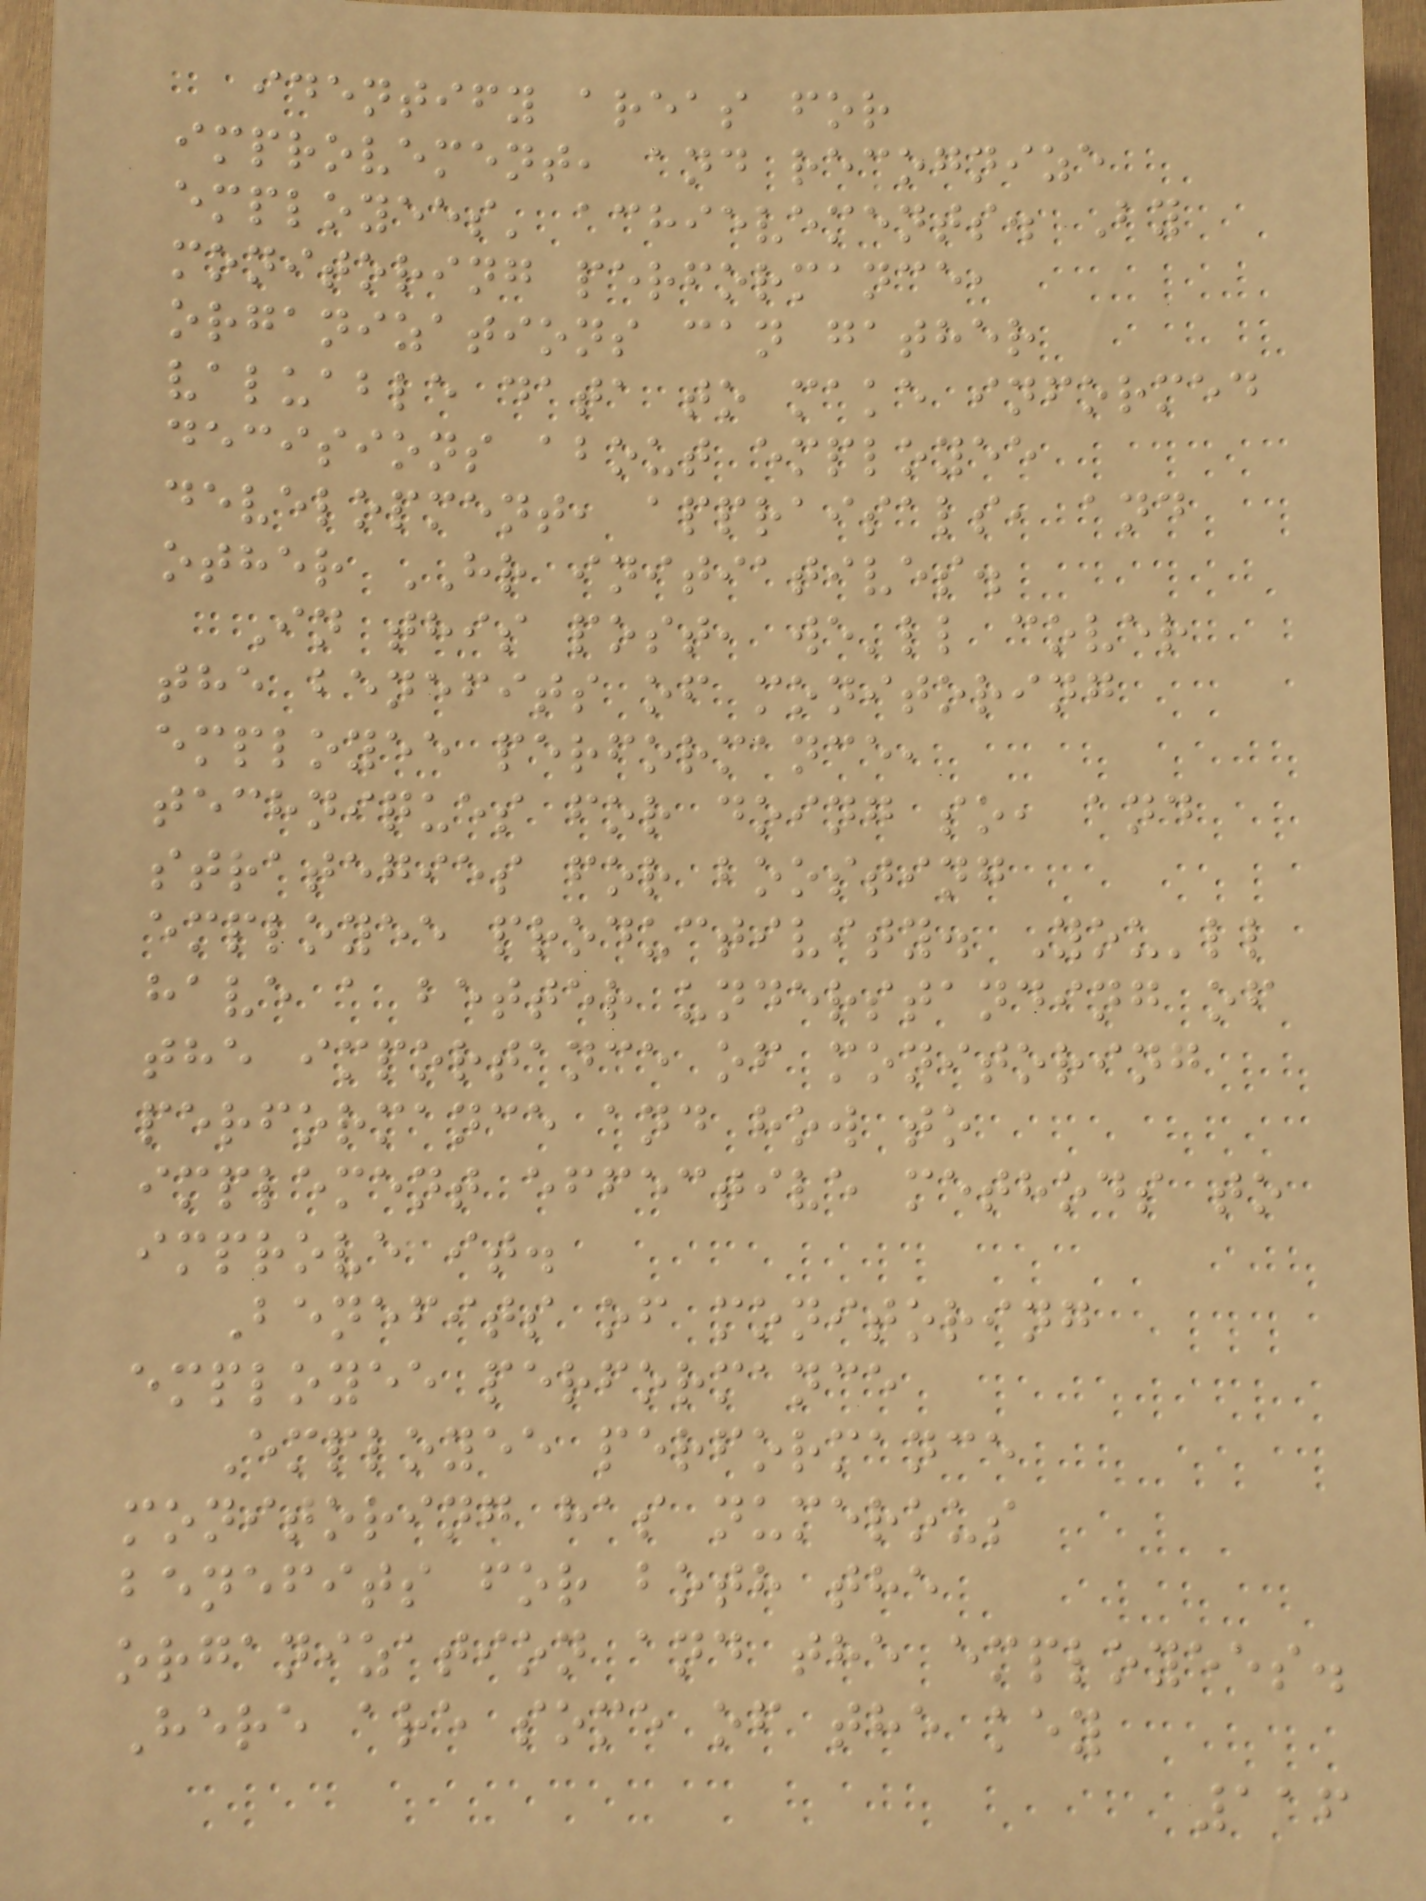identify areas for
improvement, and recognize
employees' achievements. By
monitoring performance,
organizations can gather
valuable data to make informed
decisions about employee
development, appraisals, and
other HR initiatives.
In this post, we'll cover
the benefits of monitoring
employee performance,
techniques for doing so, and
strategies for boosting
employee productivity. You'll
have a better understanding of
the importance of monitoring
performance and how to
implement effective methods to
improve it.
Benefits of monitoring
employee performance
Employee performance
monitoring has numerous
benefits for both the
organization and the employees.
Here are some of the key
116
